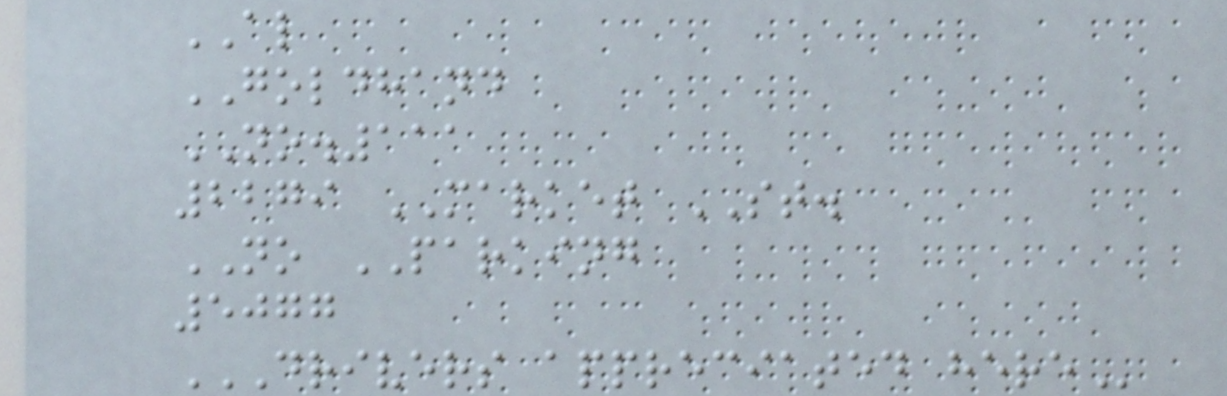AL
GOLDHAND
NO.111
2279 MARKET ST.
NO PARKING
5077
DRIVERS APPRECIATED HERE
